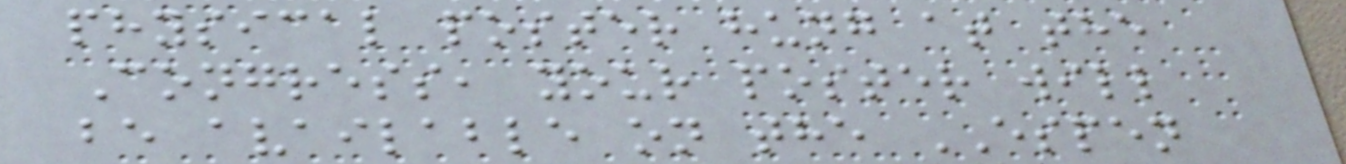physical poster hung at the
Congress, your poster will
be available on the ESPEN
